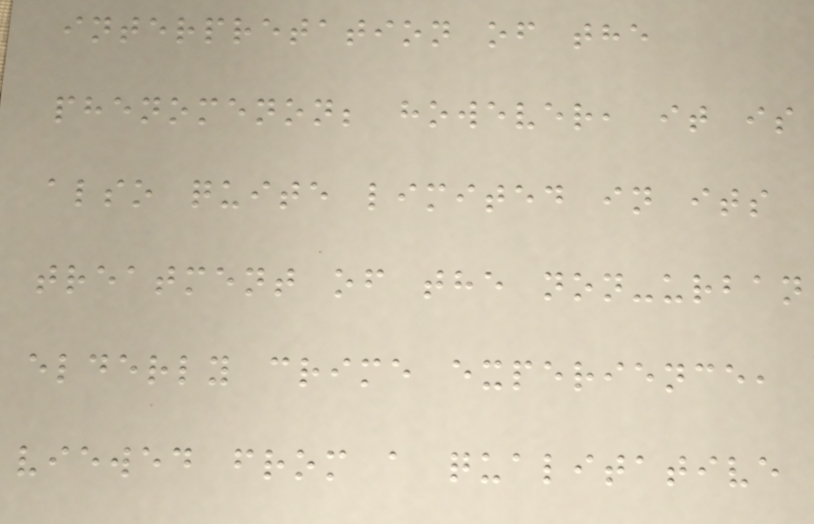interpretation of the
phenomenon; however, it is
also quite limited in its
treatment of the non-urban
elderly crime experience,
viewed from a qualitative
